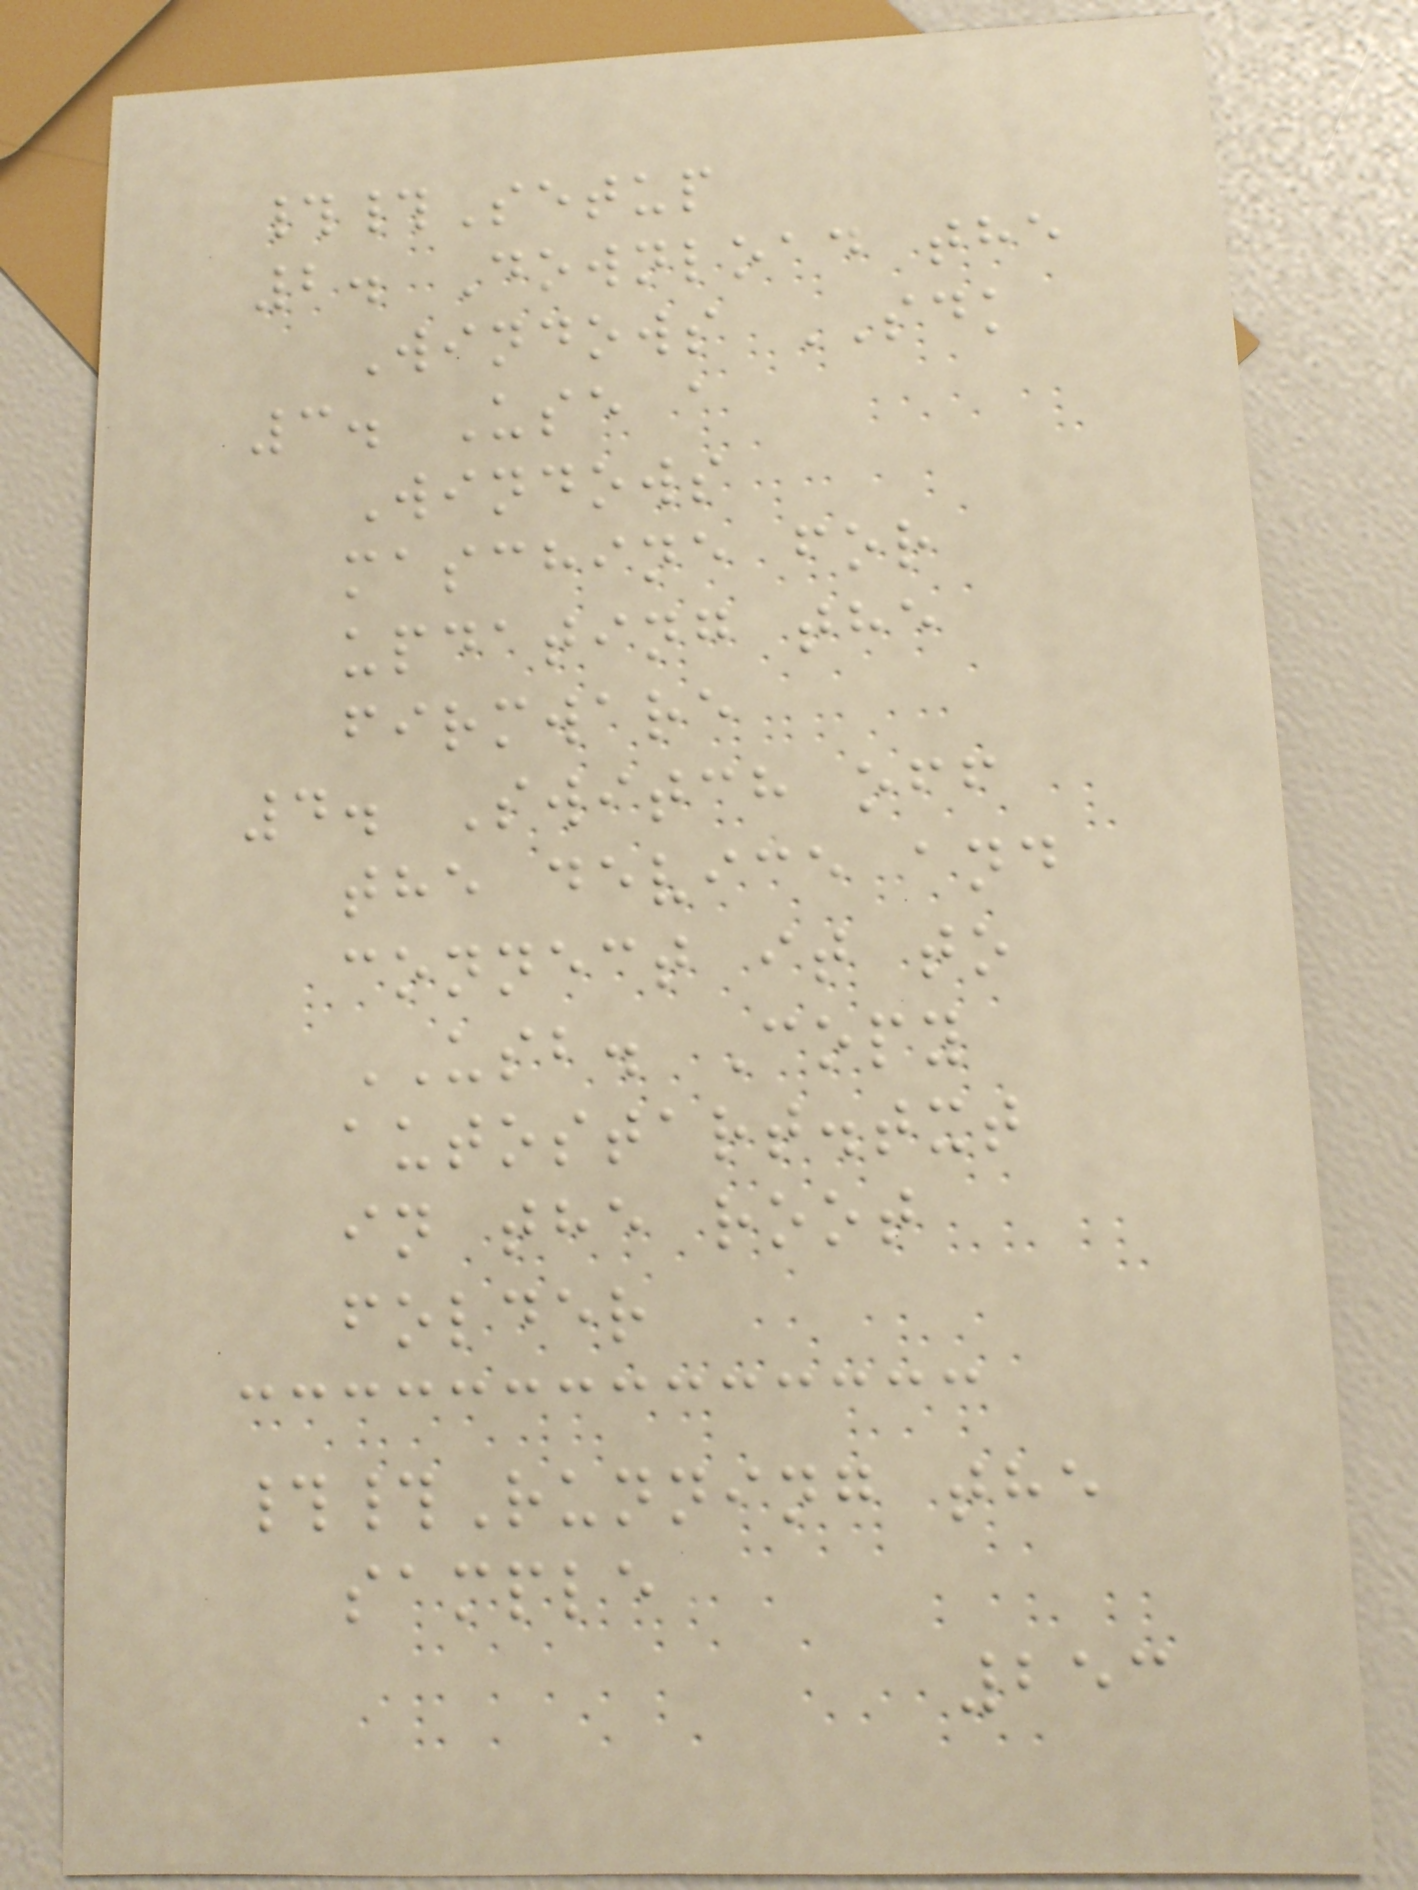##Setup
2. Download the
Windows SDK
3. Use a
Windows
maschine for
updating the
firmware
4. Switch off
the device and
connect it to
USB. Copy
autostart.txt
in the root
folder
##Running the
sample
253
